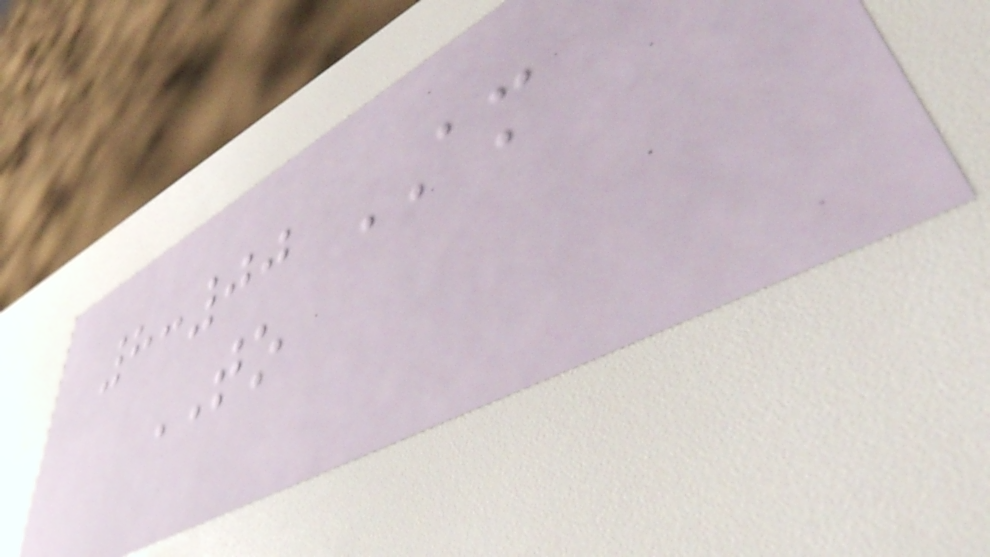8:00 AM
TO
